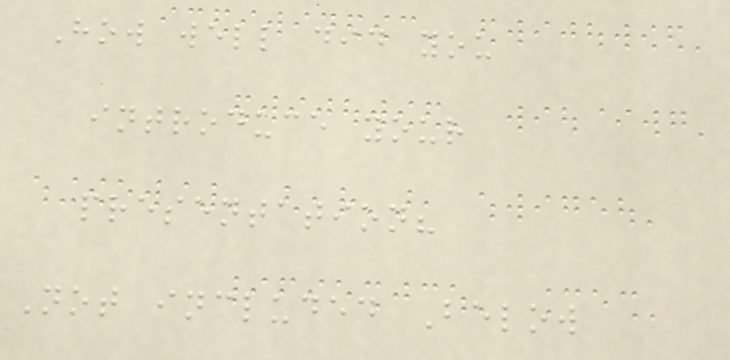How well did you
introduce your
presentation?
Not included Below
